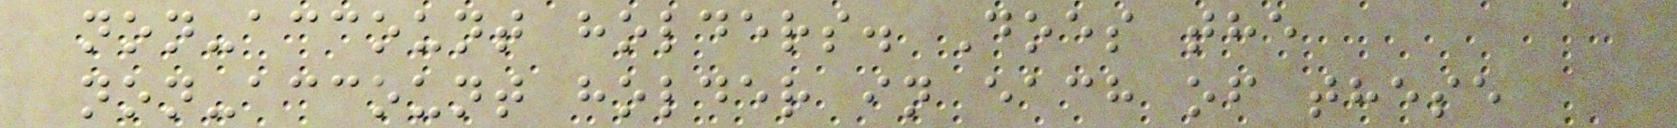non-account holders. Does the
non-account holder in each of these
